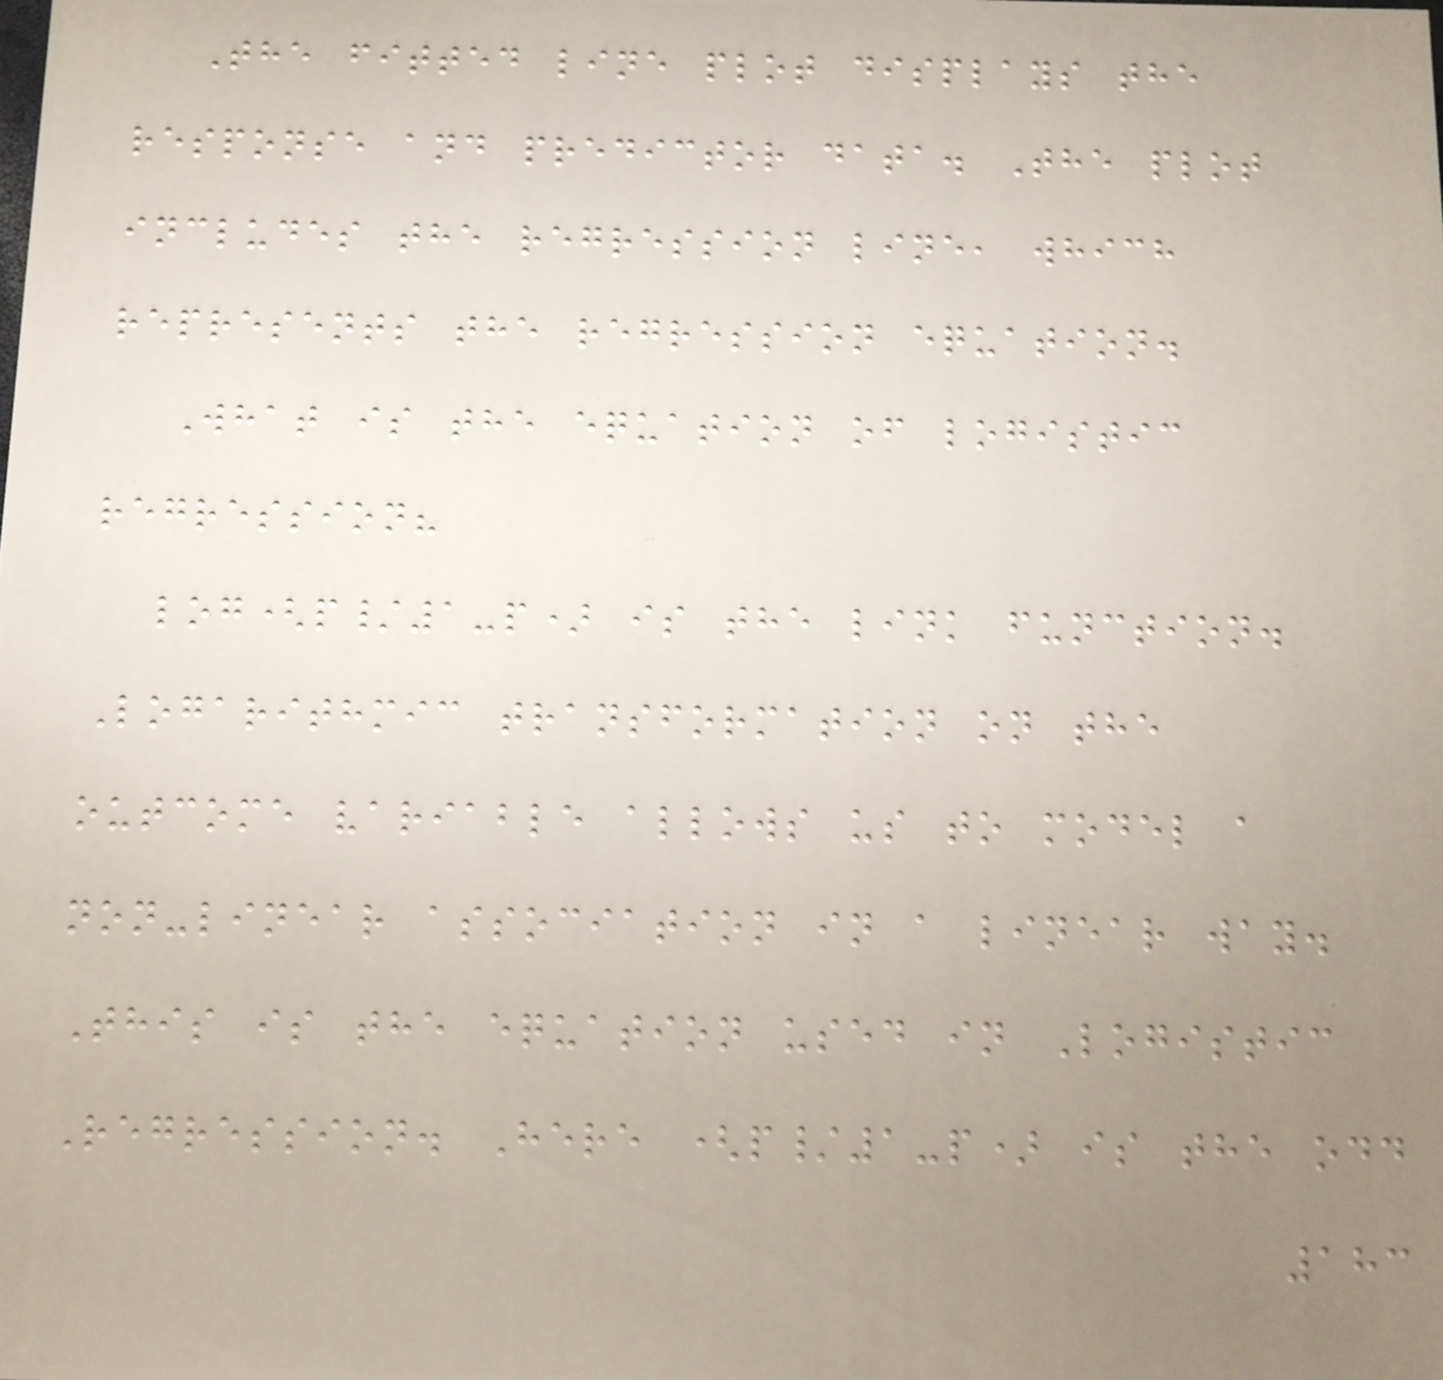The fitted line plot displays the
response and predictor data. The plot
includes the regression line, which
represents the regression equation.
What is the equation of logistic
regression?
log(p/1-p) is the link function.
Logarithmic transformation on the
outcome variable allows us to model a
non-linear association in a linear way.
This is the equation used in Logistic
Regression. Here (p/1-p) is the odd
183
